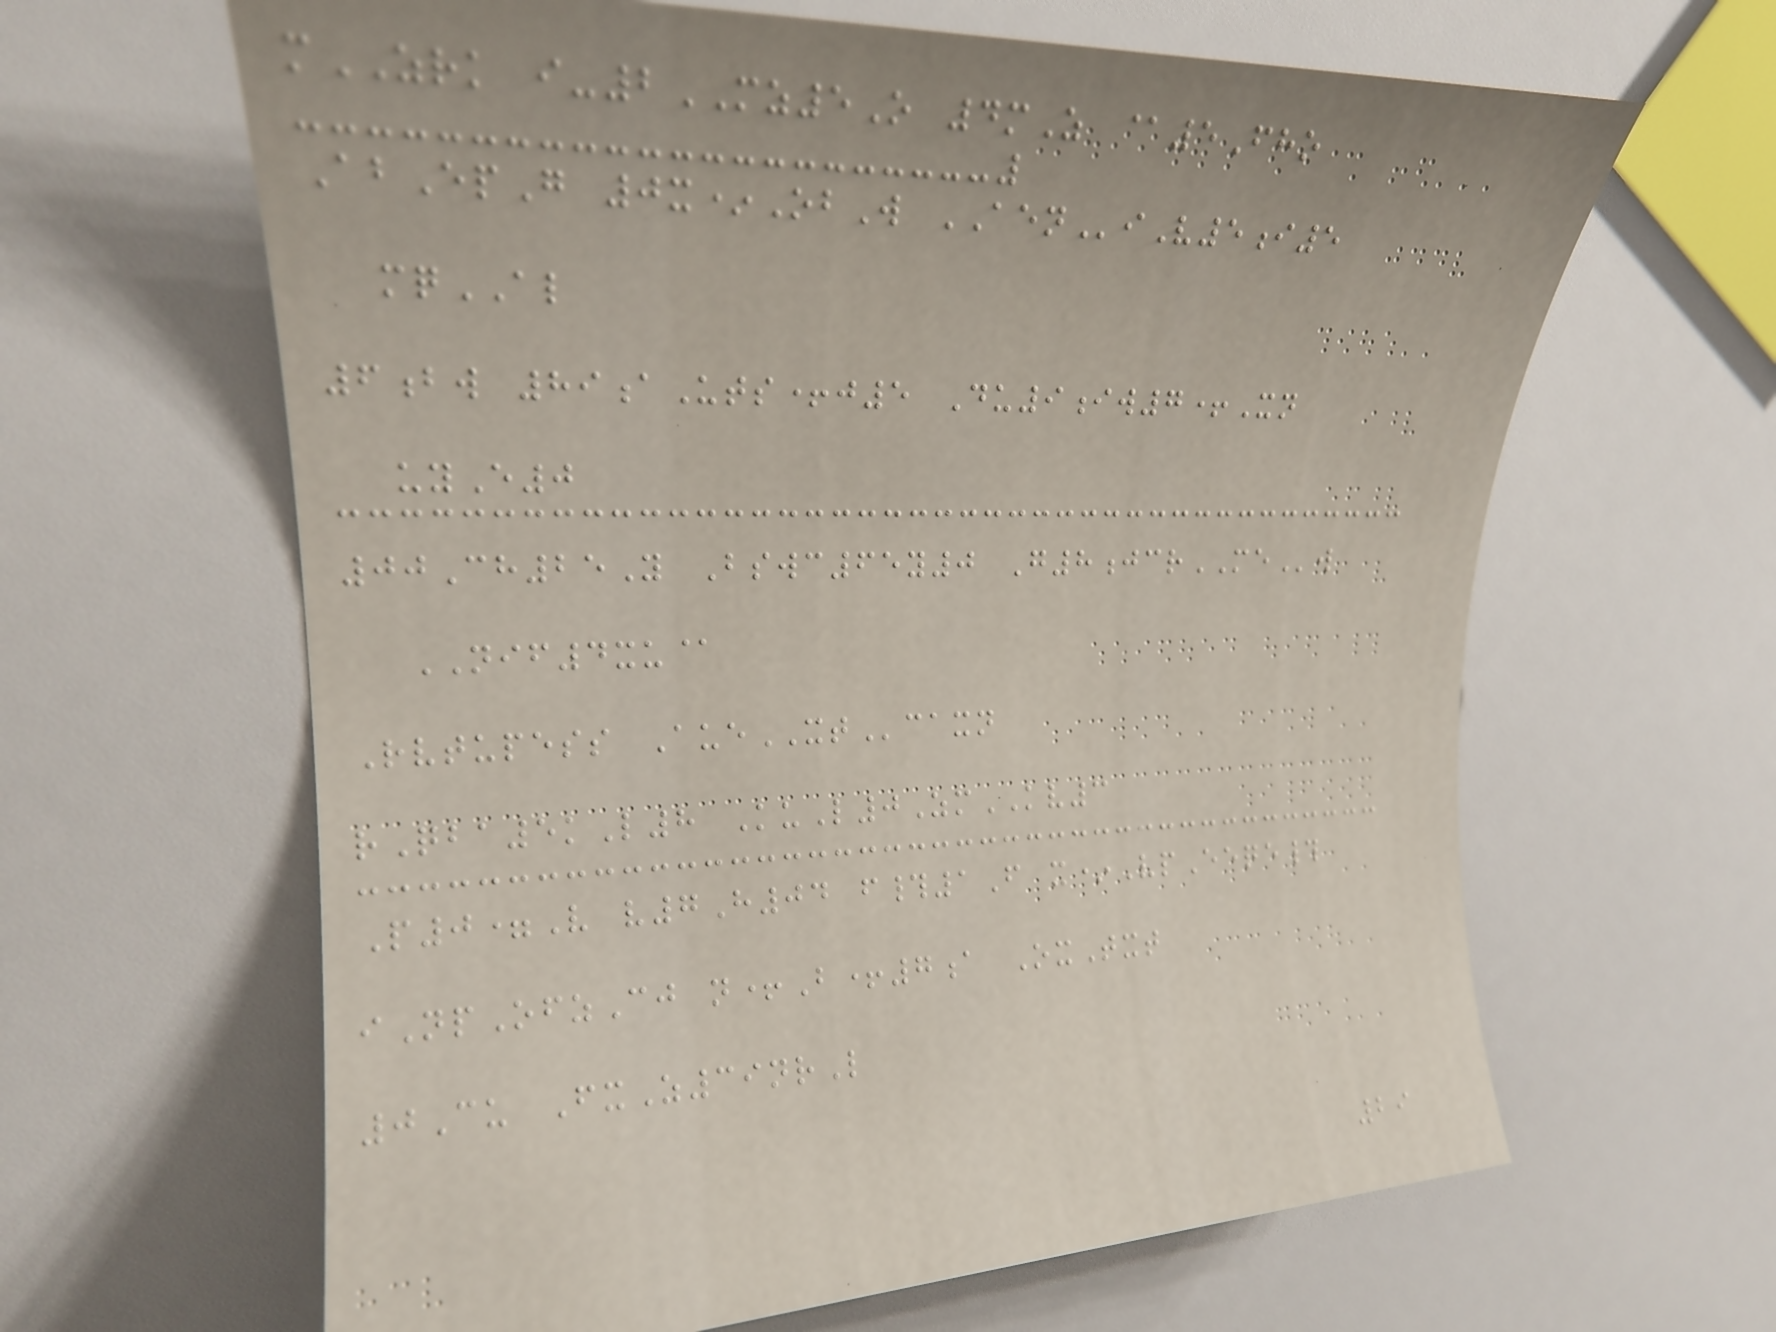mZRK i-2MZ5O 4mZ @5Fho
AbEpG 0x*ObW AENiV5i5
mqAL
6bw 89aUts+j5 Du9iw7+Xn
uyE0
00Ch25Y Bswc65y0 G8jcrMEw
NIF4xu@
Rvtupess AueXTcaxn
rQba5kL8 KuL0ZmKV3
P0=V v7H04 f#1F x*VpEeqe#
iNpOfzCj n+B+7a OxTxt
0Cu FxZ39nrL
29
